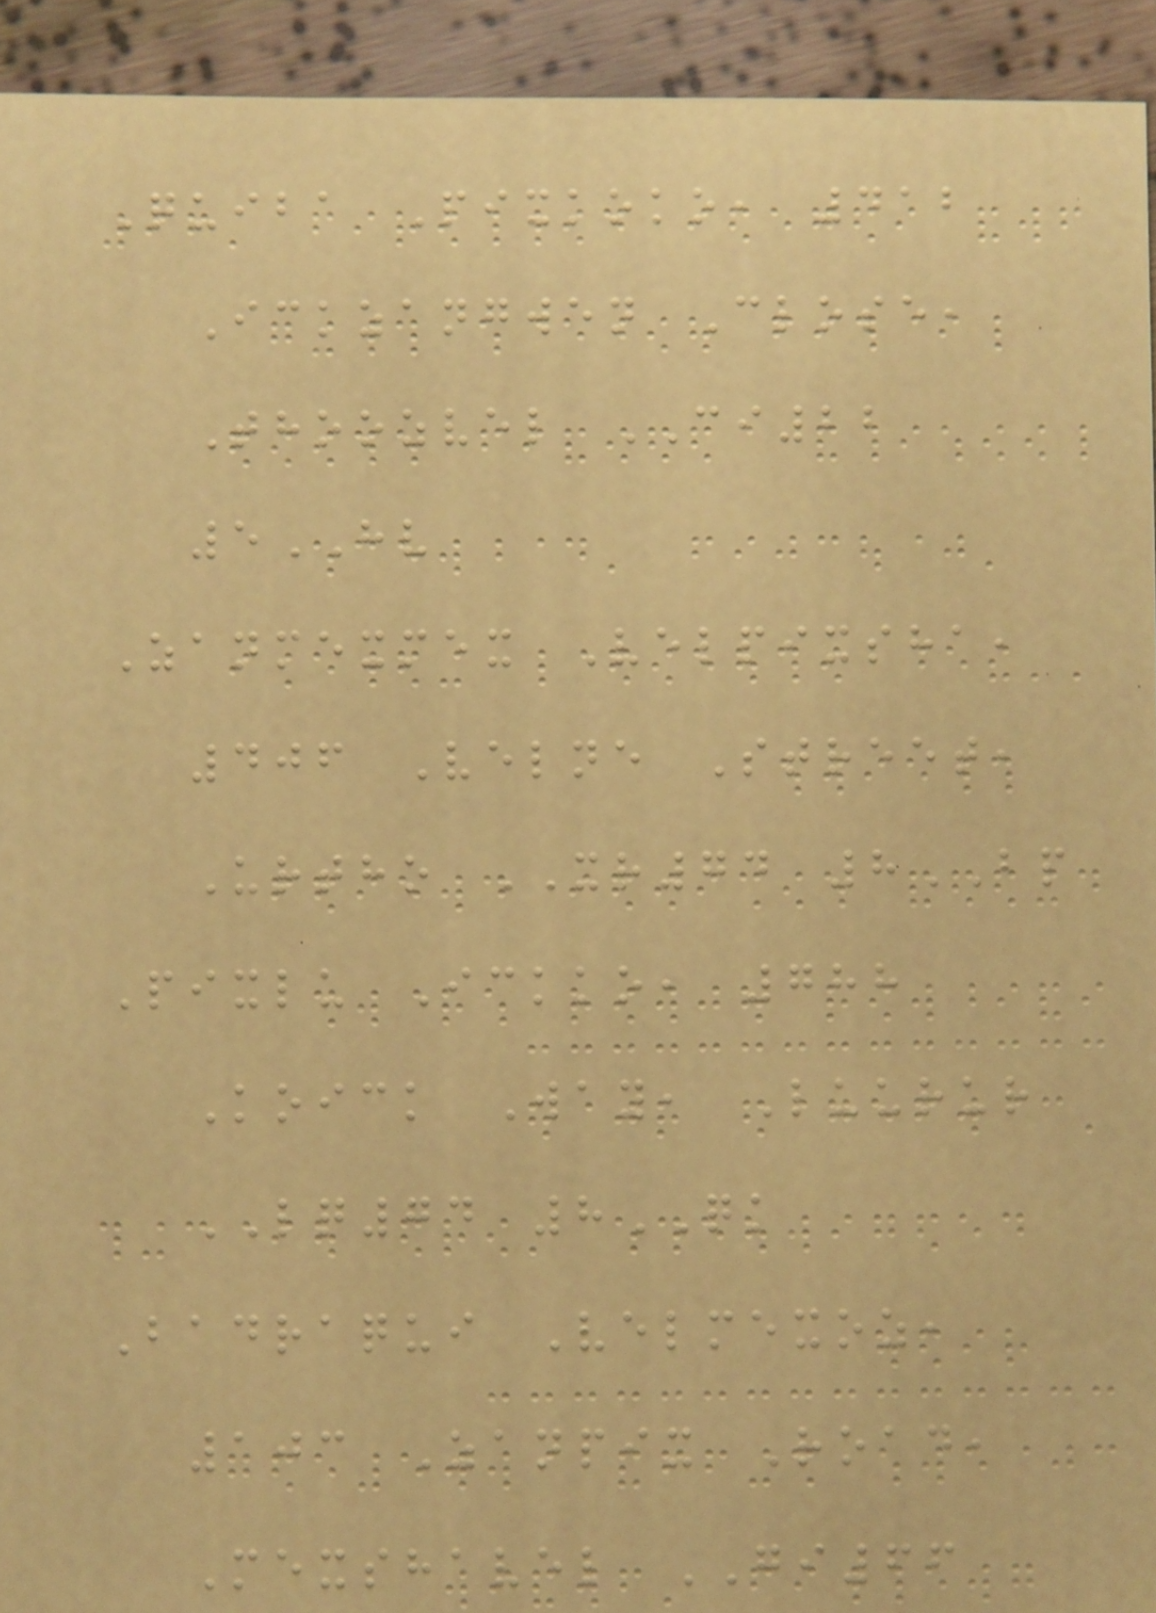Quiba Pixkoko, 412
Ickzangwen Close,
Thoozvel CI22
5HV
Zanmexmex Velpixsha,
406 Velne Street,
Urtho XR74 8BP
Pixlu Ickko, 788
Koick Way, Luurur
LQ74 8QK
Badraqui Velmexoz,
103 Zanpix Road,
Mexshavel GI66
